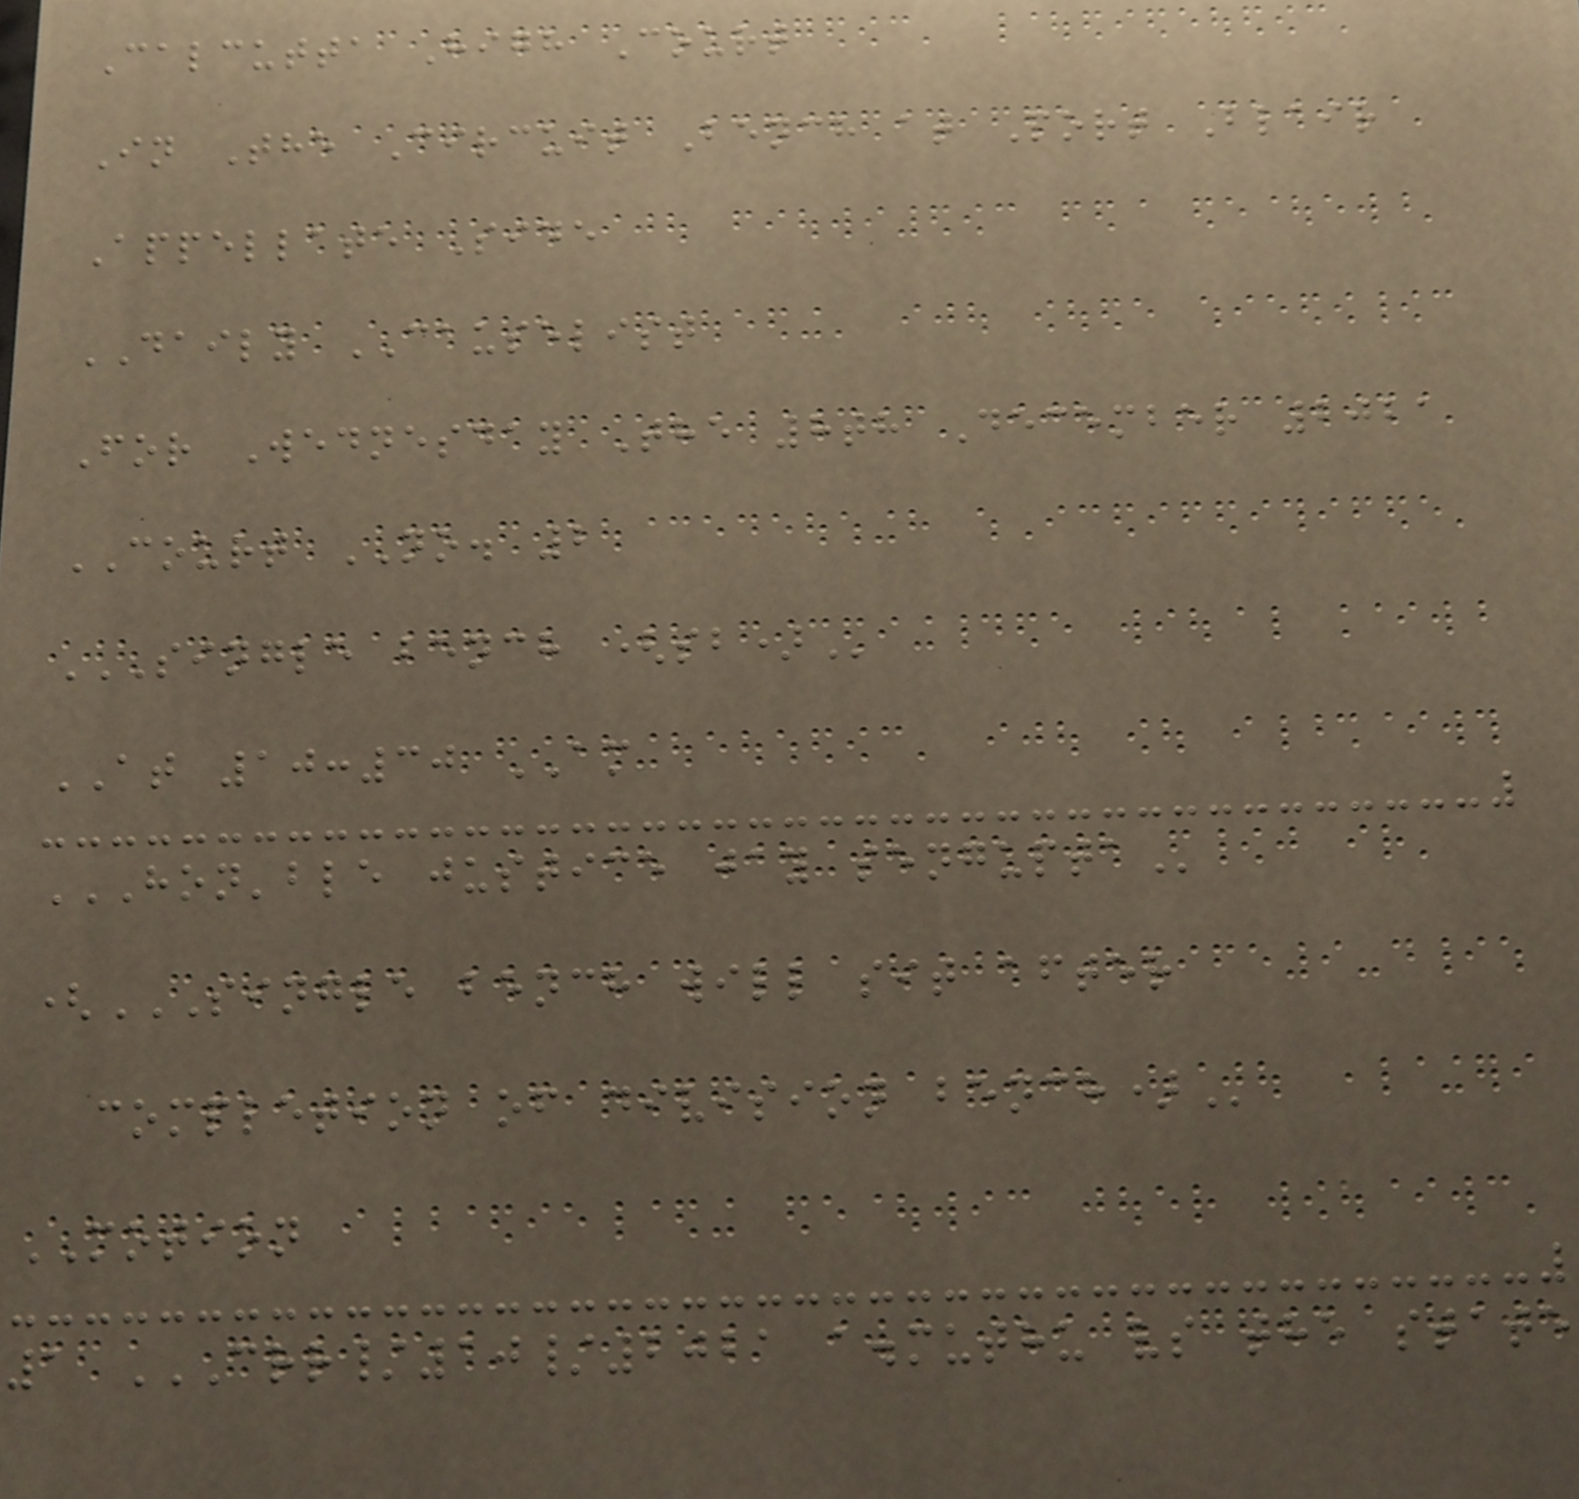Calcutta High Court
In The Circuit Bench at Port Blair
Appellate Side
DAILY CAUSELIST
For Wednesday The 8th December 2021
COURT NO. 2
SINGLE BENCH (SB)
AT 10:30 AM
HON'BLE JUSTICE JAY SENGUPTA
(SINGLE BENCH WILL SIT AFTER
COMPLETION OF DIVISION BENCH)
MOTION
1 CRR/10/2021 A.MUTHU VS THE STATE
